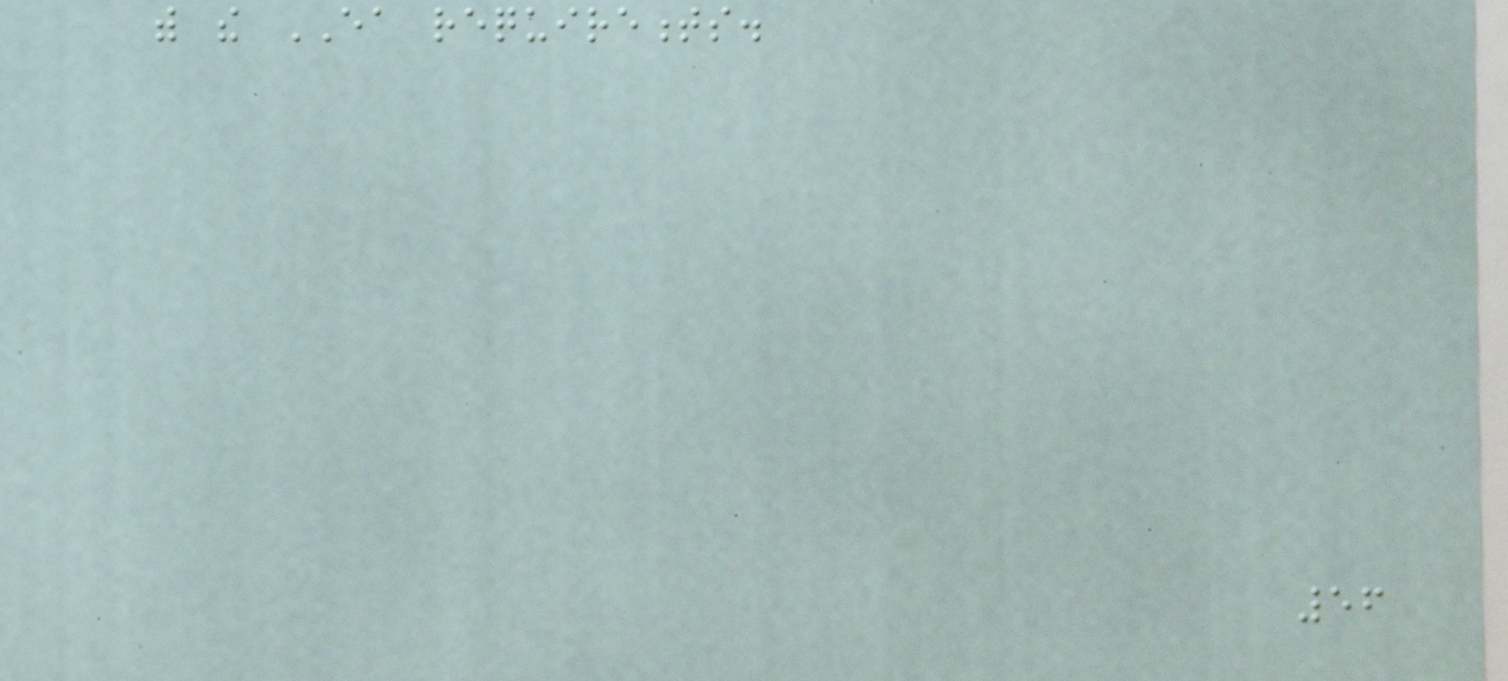with the EA requirements.
56
